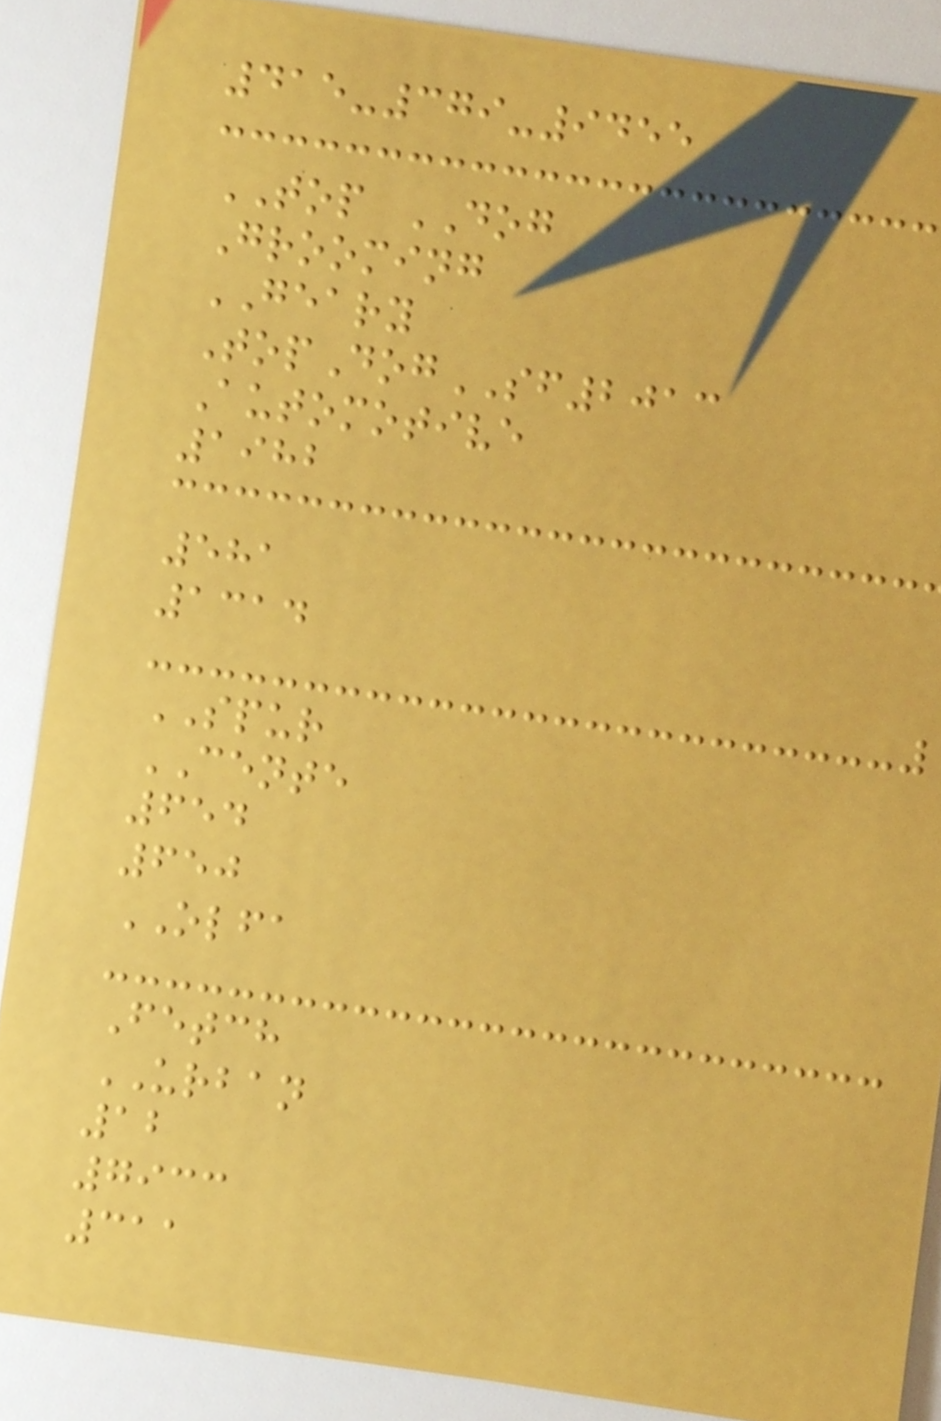415-379-9455
TOP DOG
Grooming
GEARY
TopDogSF2013
Automotive
1982
581
1314
SPUR
CENTE
654
650
OLFA
Fetch
URBAN
12
7933
311
